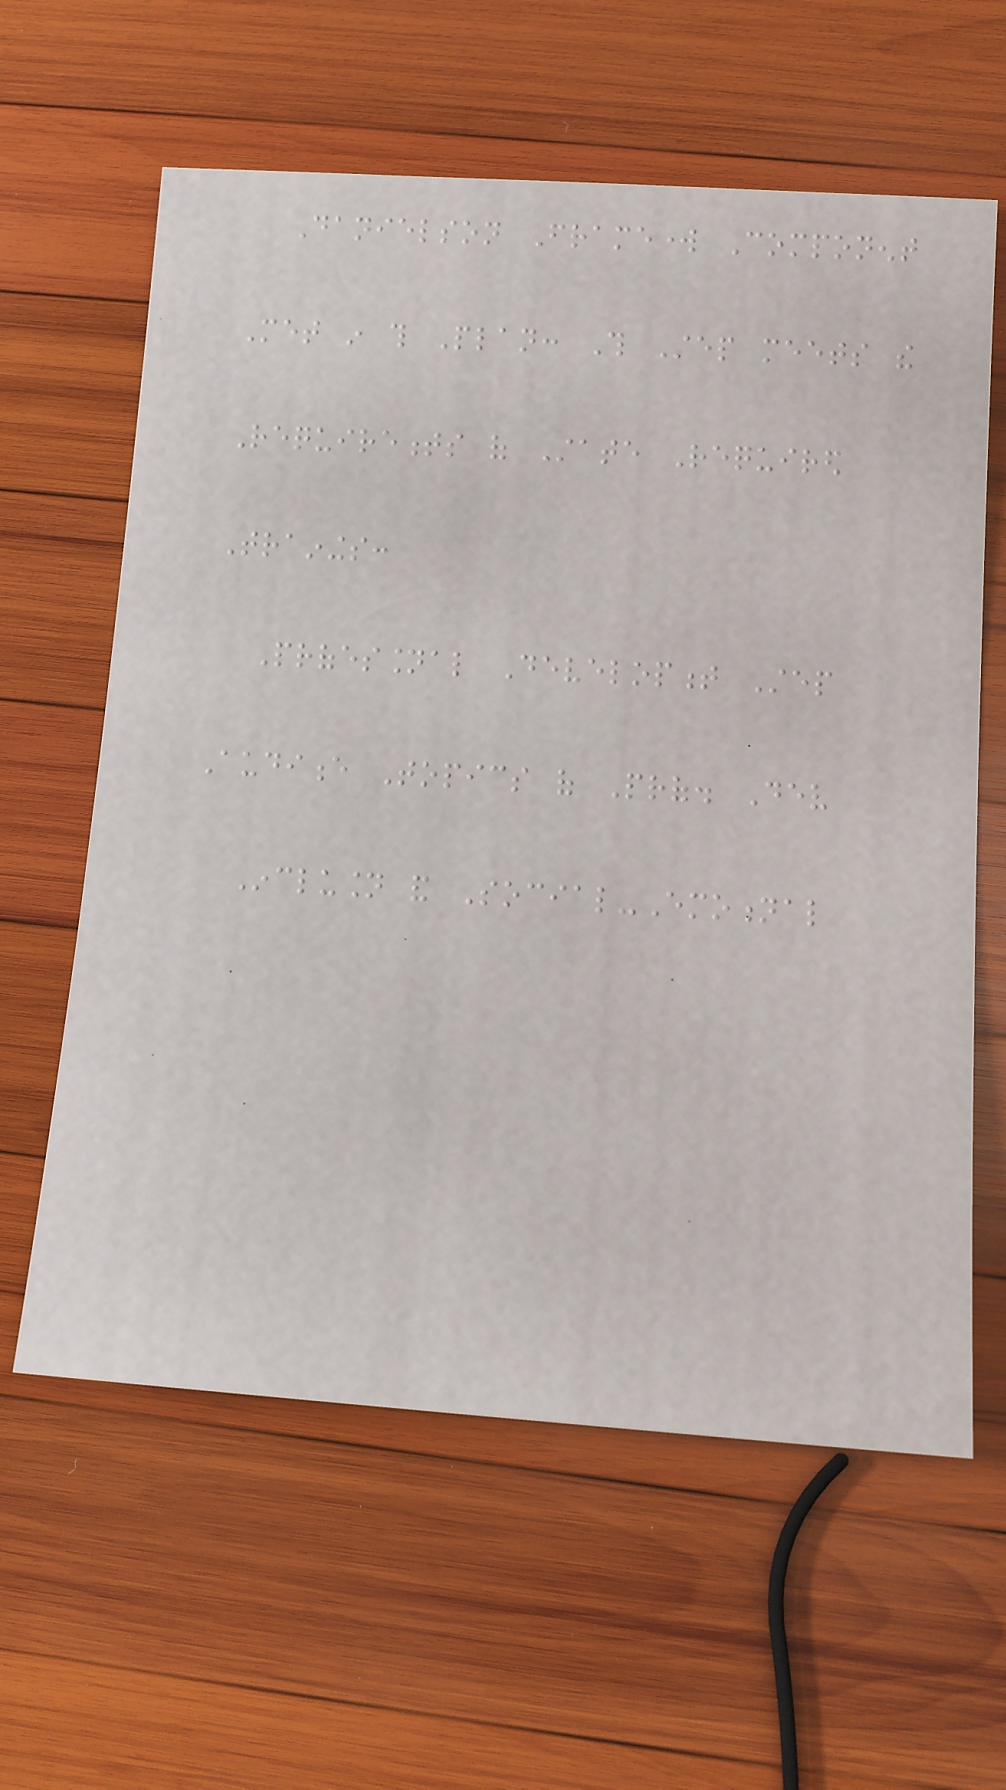Danielson Framework Component
Met in this Plan: This Step meets the
Requirements of State Required
Trainings:
Professional Development Step
Audience Topics of Prof. Dev
Inclusion and Social-Emotional
